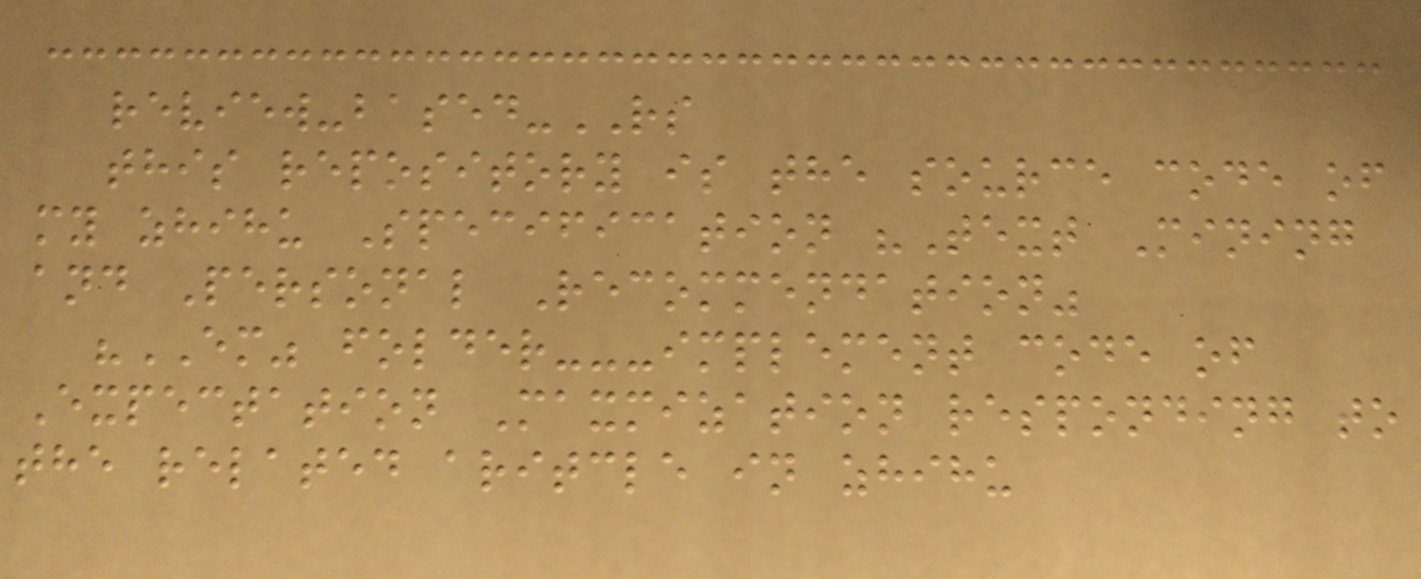review-based-RS
this repository is the source code of
my zhihu Specification "Text Mining
and Personal Recommendation"
"EM" folder---implement code of
Expectation Maxmization responding to
the related aritcle in zhihu
